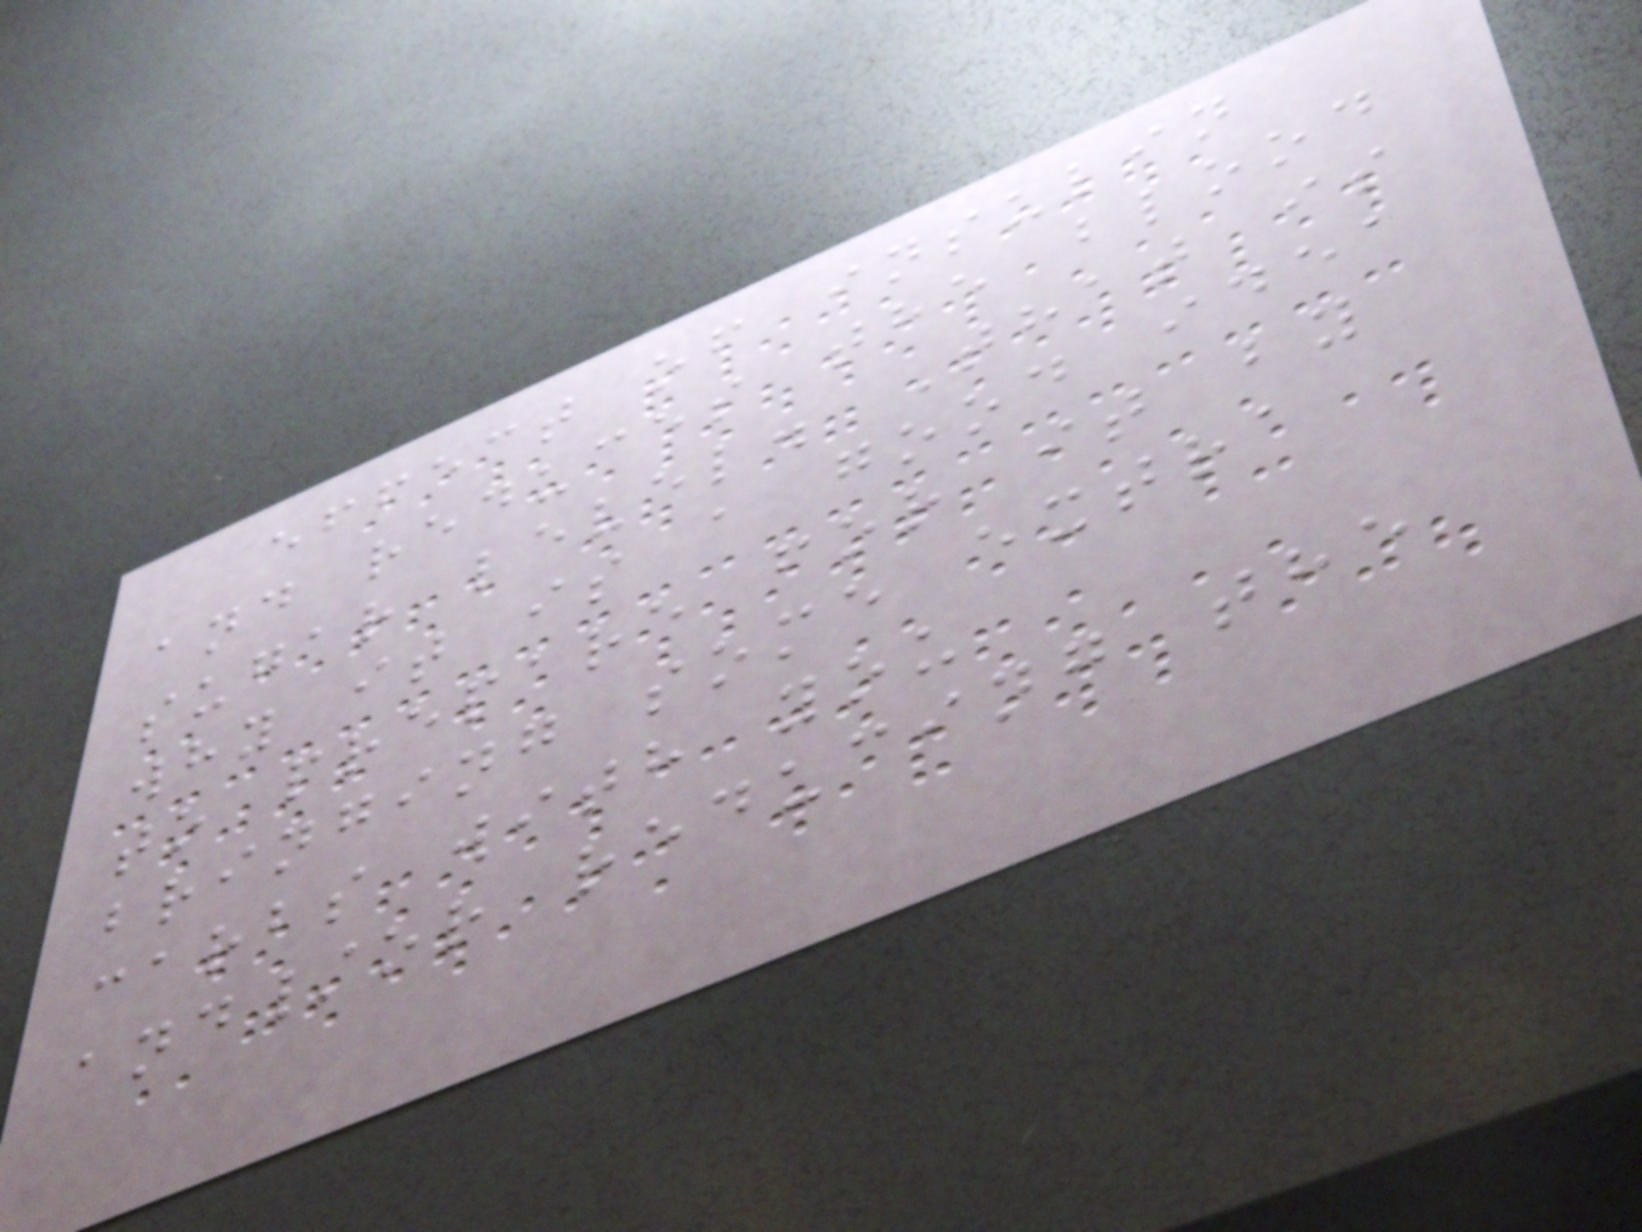effect of insulin
and reduces the blood
sugar level. That is
why it is a good idea
to prepare for it by
bringing some extra
carbs with you
and/or reducing the
